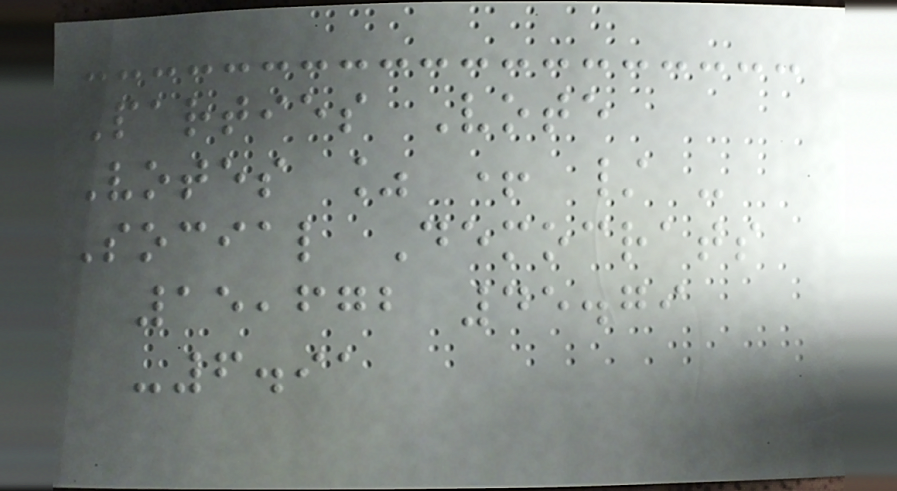Parties Vote
Votes % + / -
Social Democrats
15,672 45.79
-6.91
